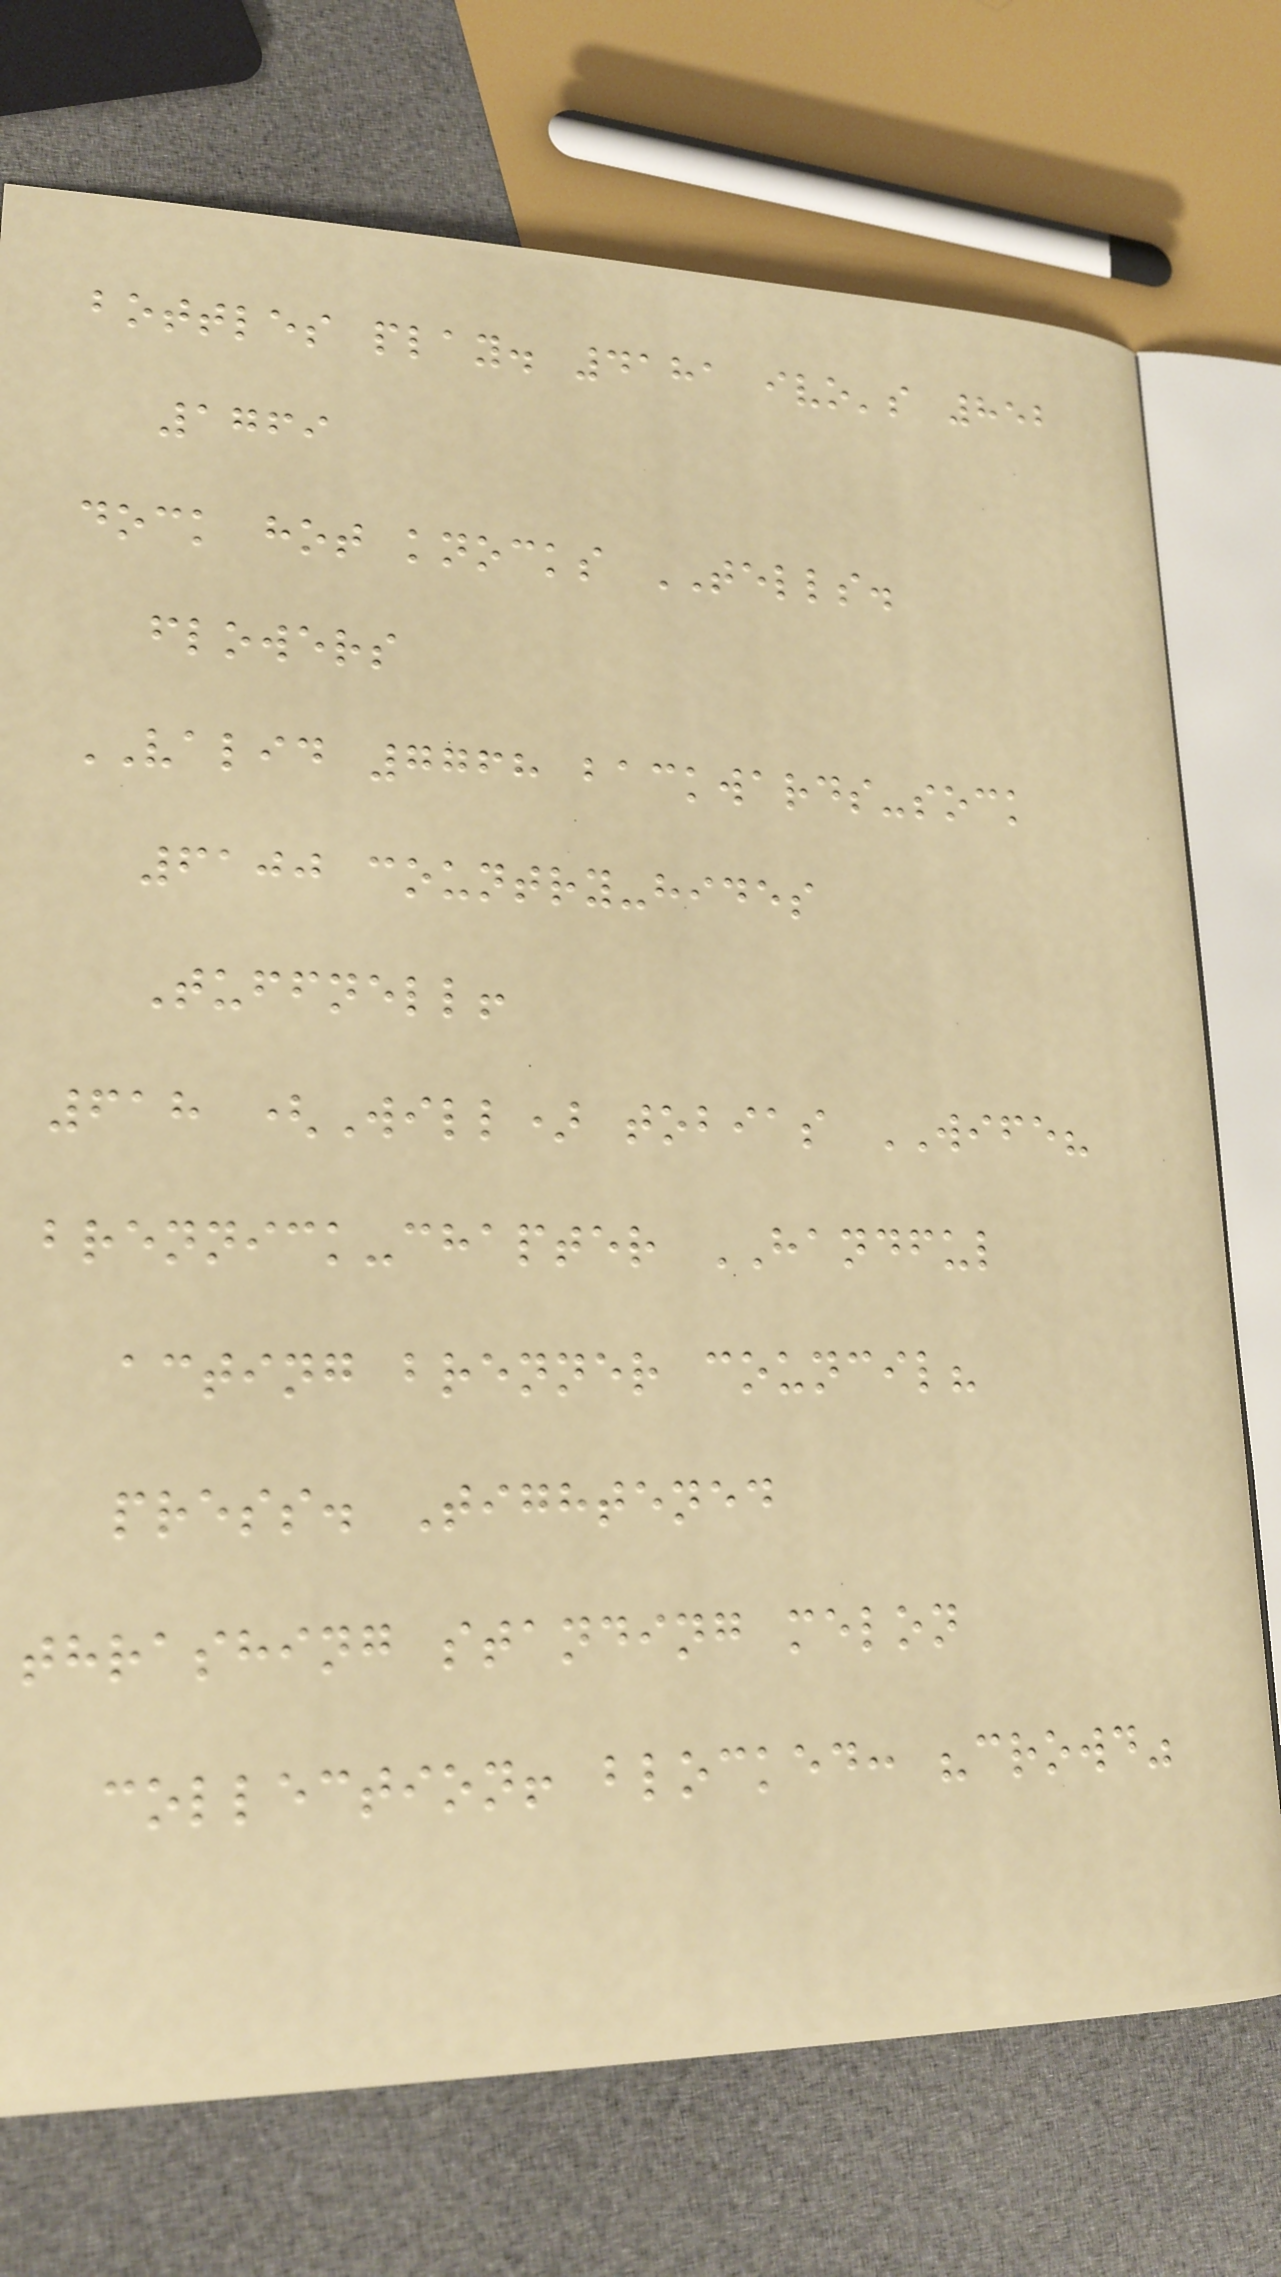bottles play. 4181 ivo's 852
1769
dock hot knocks TELLS.
flowers
VALID 7768 backwards-sock
6100 country-hides
Tuffnell!
618 (Will) tobias WIFE?
brennick-chapter HANDFUL
acting brenner council?
press. Tightened
thrashing standing melon
collection! blocked: "crowd"
